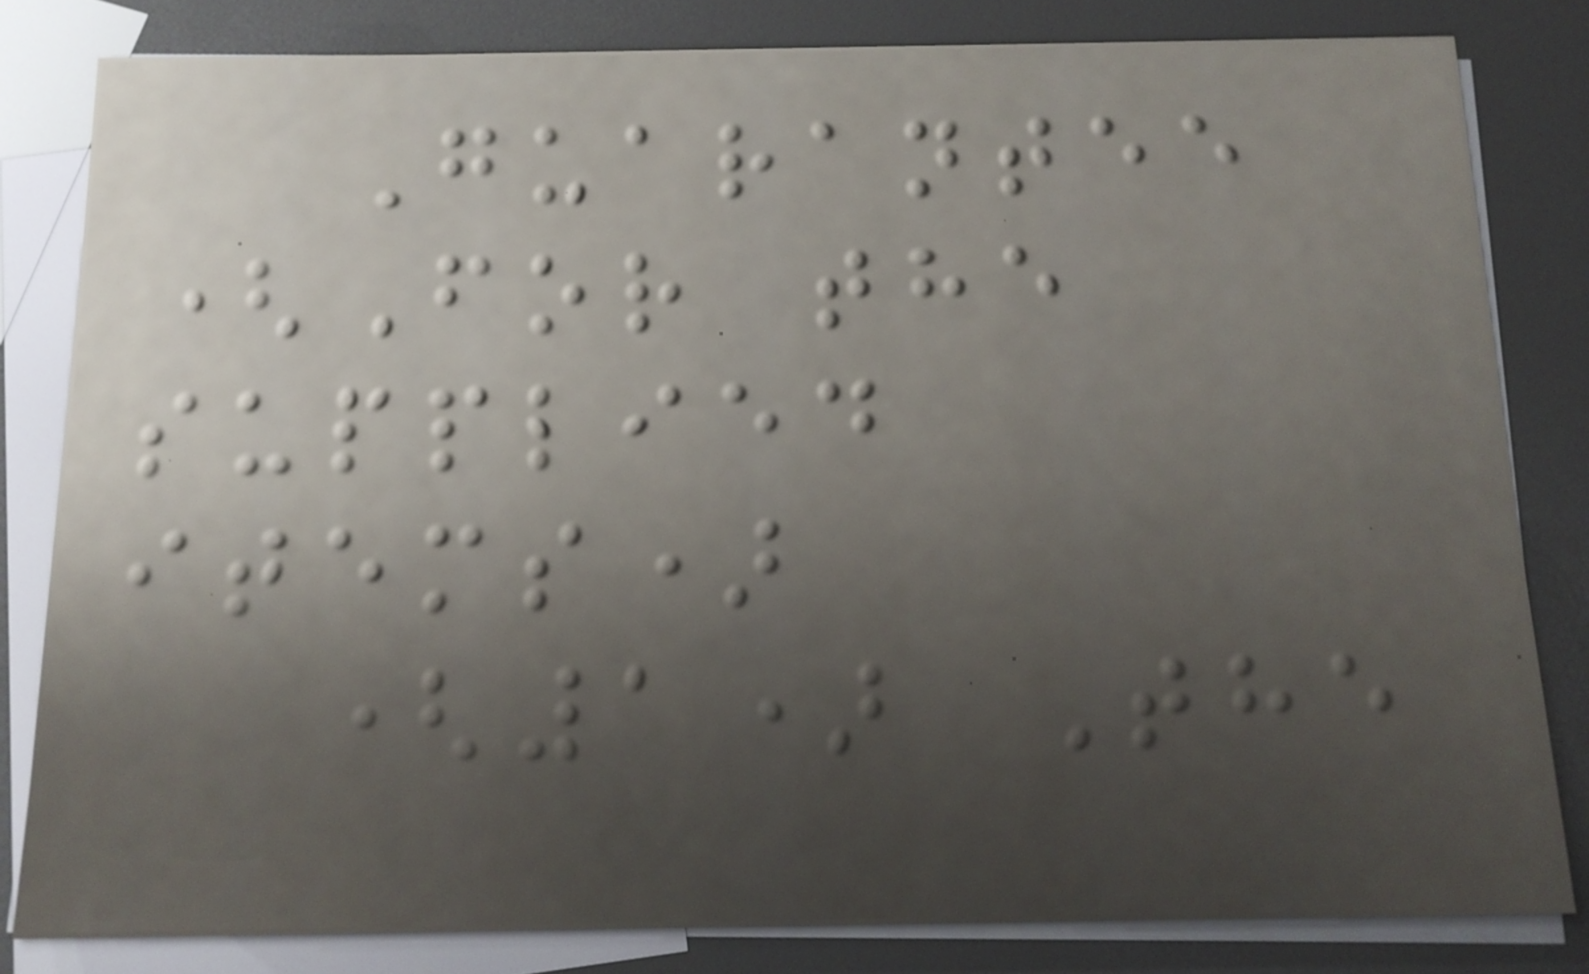Guarantee
(For the
supplied
items)
(1) The
